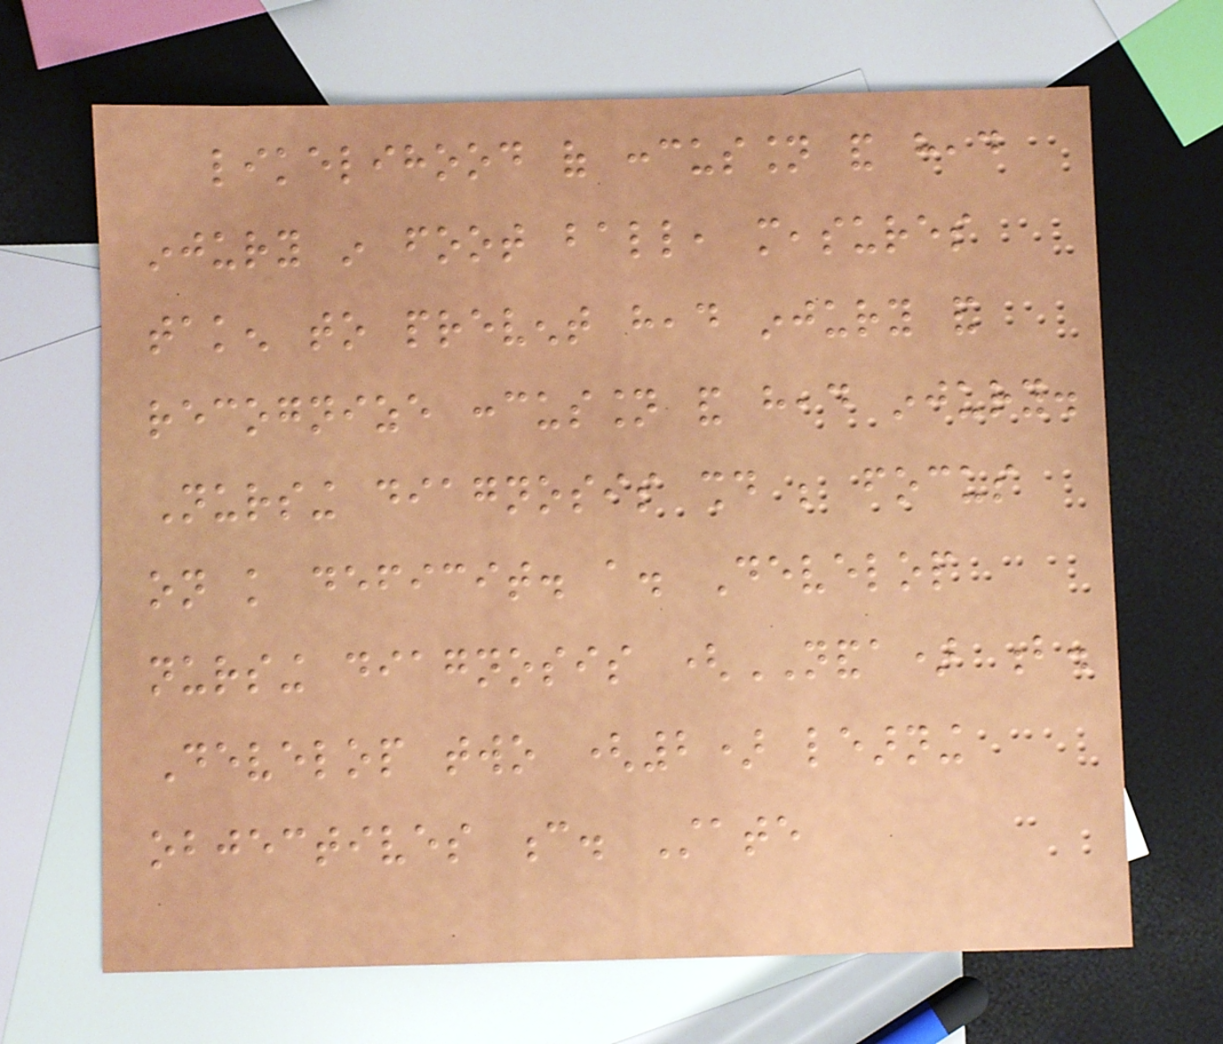likelihood of concussion and head
injury in foot ball, measures
taken to prevent head injury and
recognize concussion and head injury.
Nursing diagnosis should be focus
on knowledge deficit. a. Develop
nursing diagnosis (NANDA) b.
Develop two (2) learning
objectives c. State
